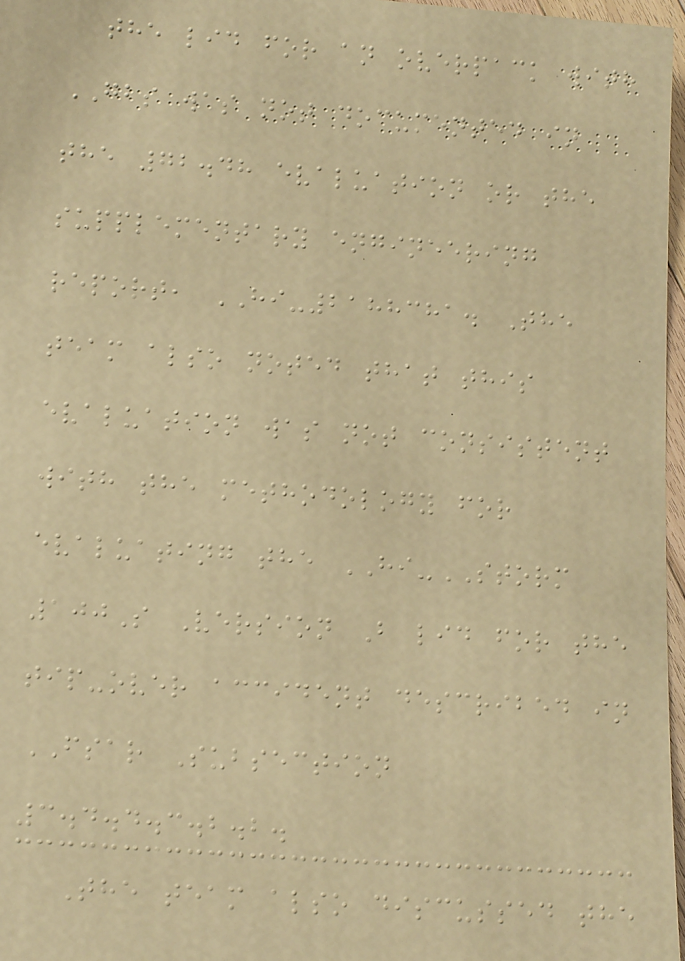the lid for an overpack with
GBS was not documented in
the 72.48 evaluation or the
supplementary engineering
report, HI-2188381. The
team also noted that this
evaluation was not consistent
with the methodology for
evaluating the HI-STORM
100S Version B lid for the
tip-over accident described in
FSAR Subsection
3.4.4.3.2.2.
The team also discussed the
